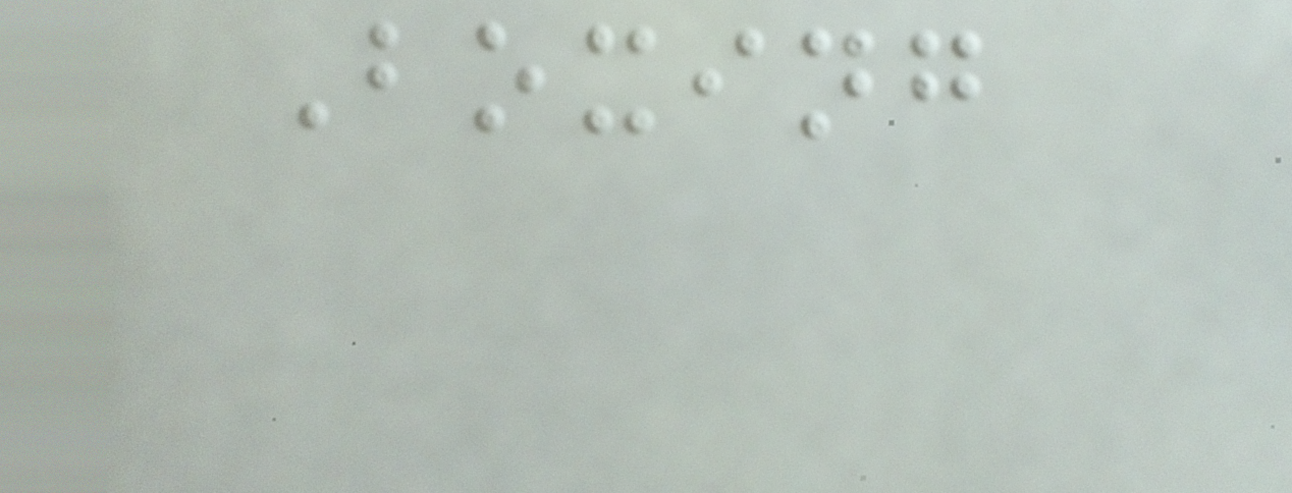Boxing
